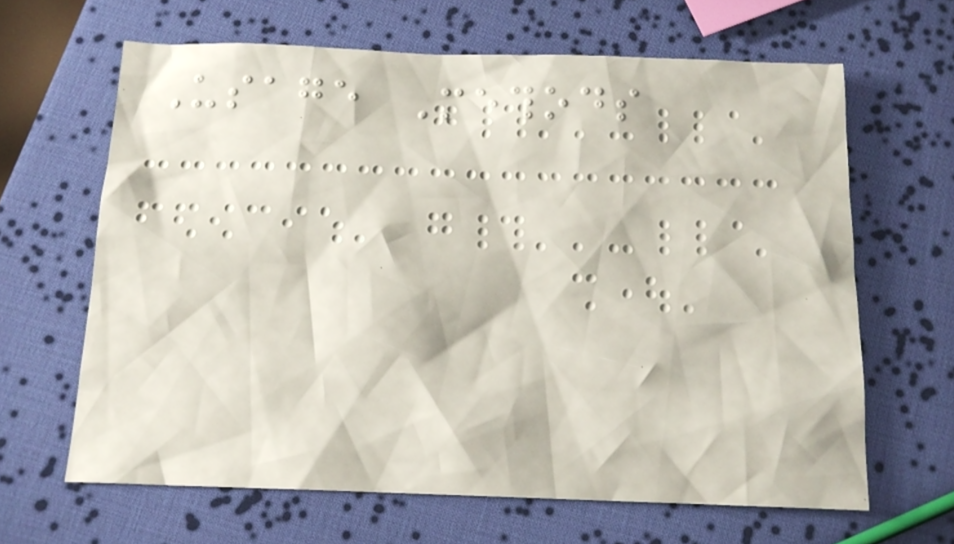Usage Methods
